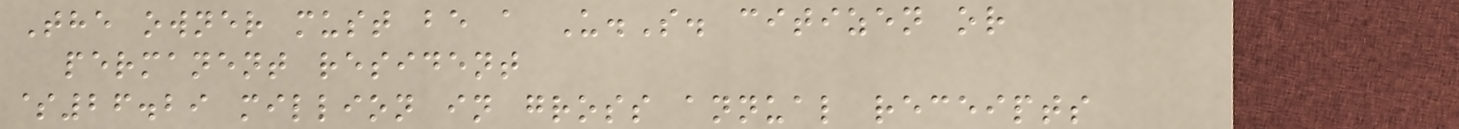The owner must be a U.S. citizen or
permanent resident
$26.29 million in gross annual receipts
